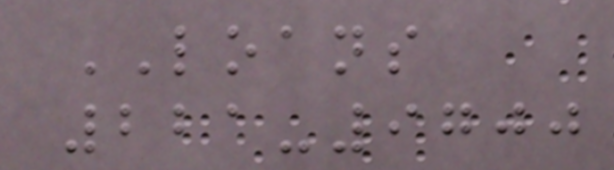LOANS
221-9700
